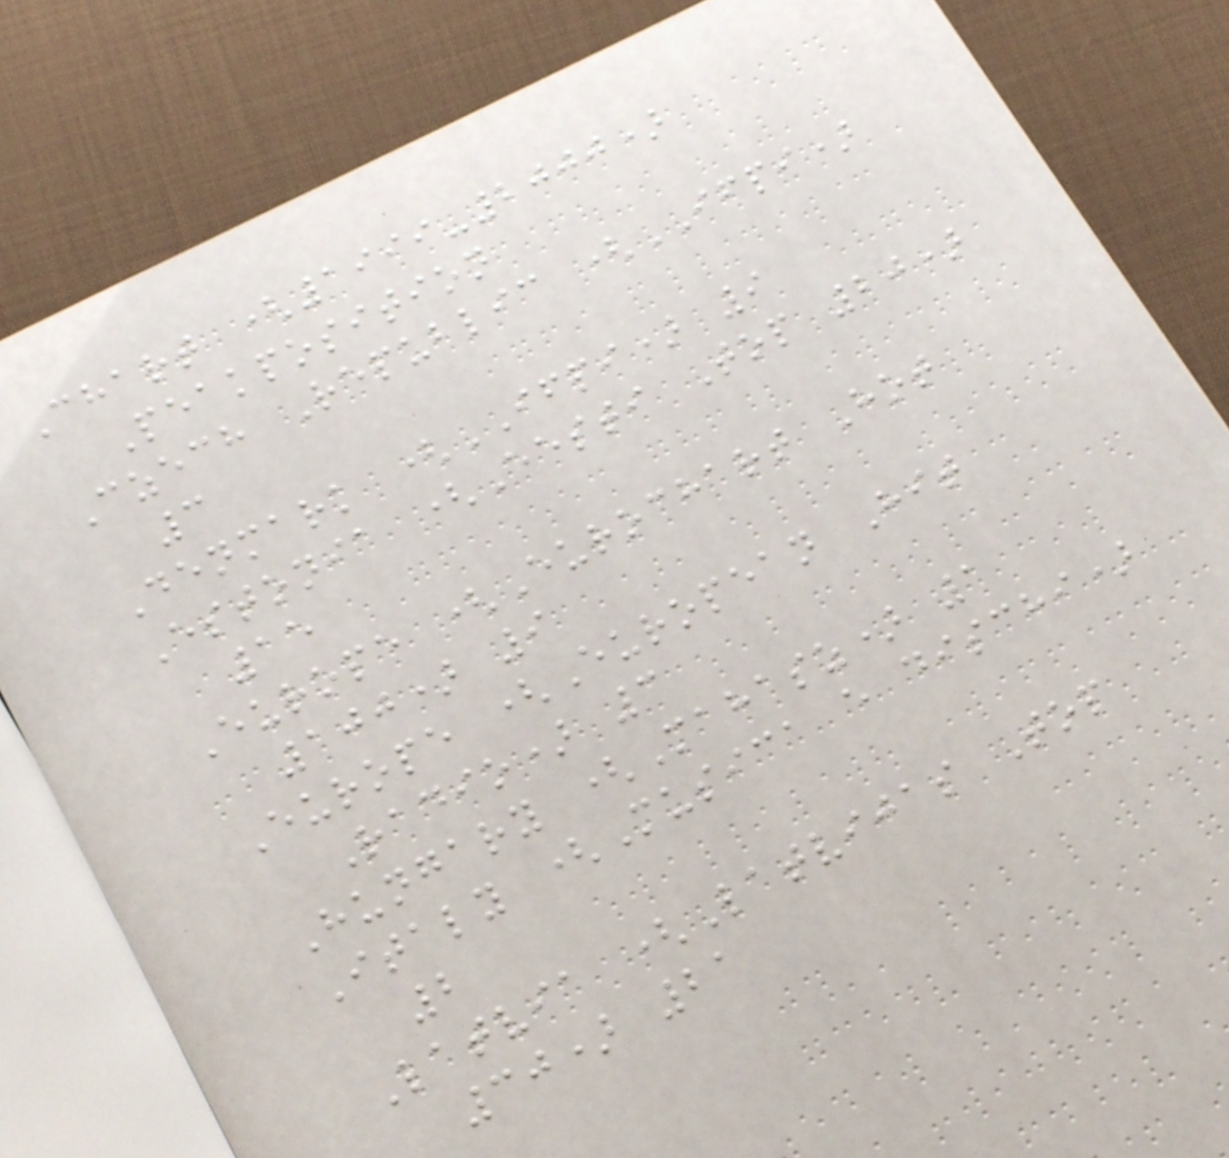Chart (1999-2000)
Peakposition
Czech Republic (IFPI)
3
Denmark (IFPI) 9
Estonia (Eesti Top 20)
15
Europe (Eurochart Hot
100) 9
Europe (European Hit
Radio) 3
Hungary (Mahasz) 1
Italy (Musica e dischi)
2
Latvia (Latvijas Top
30) 21
